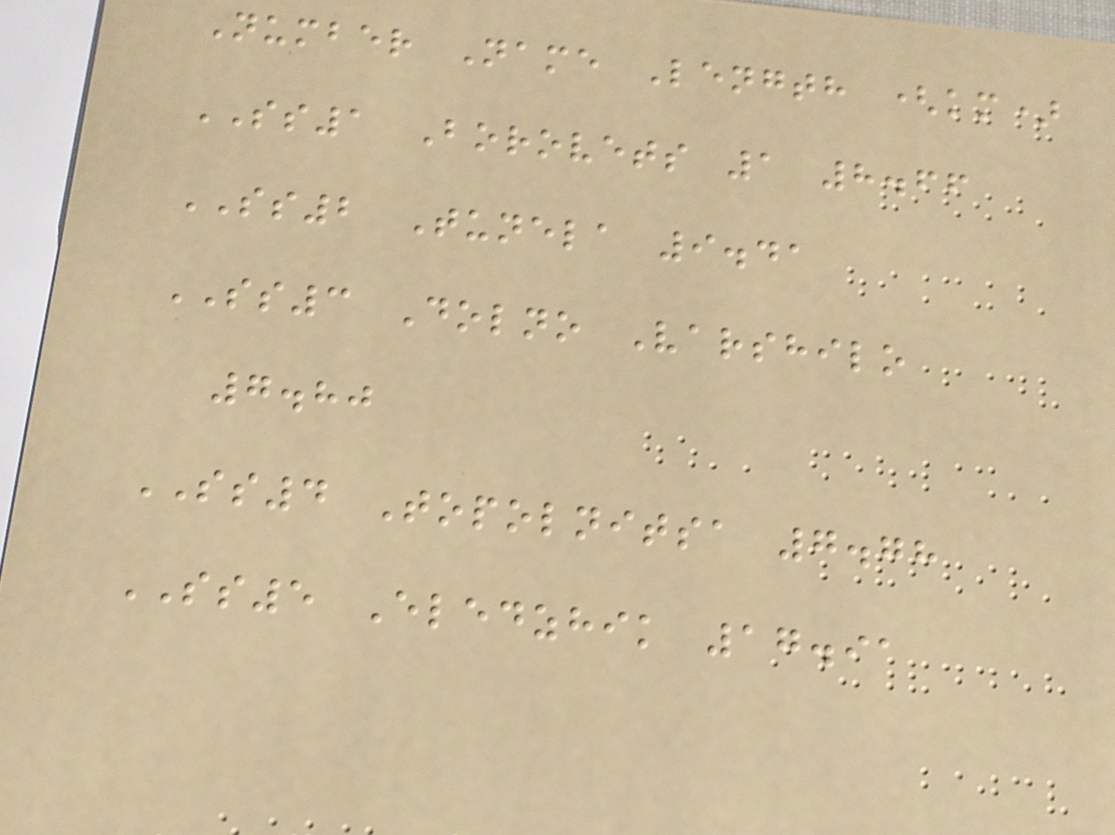Number Name Length (km)
SS1 Borovets 1 8.66
SS2 Tunela 9.41
SS3 Dolno Varshilo
7.80
SS4 Topolnitsa 7.78
SS5 Eledzhik 17.91
